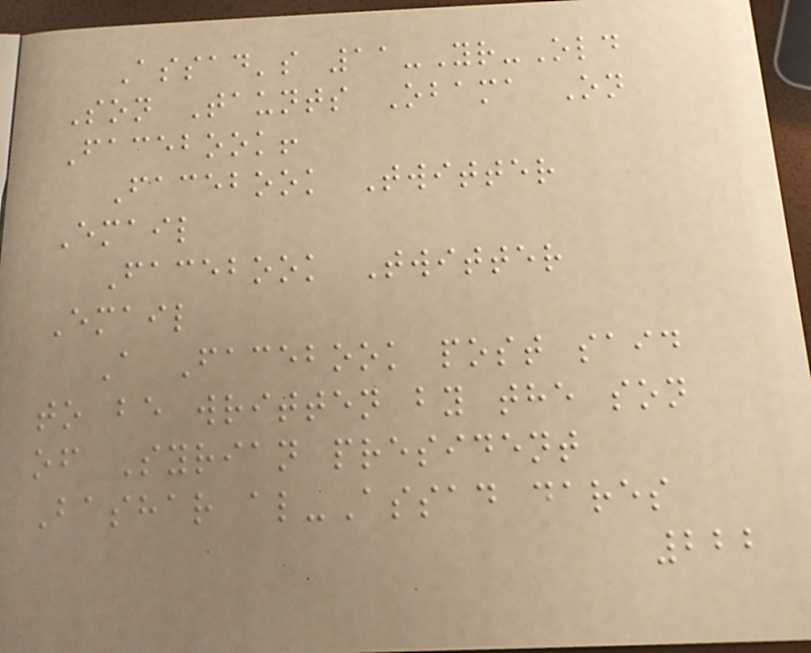Assad's 11-Yr-Old
Son Taunts Obama On
Facebook!
Facebook Twitter
Email
Facebook Twitter
Email
A Facebook post said
to be written by the son
of Syrian president
Bashar al-Assad dares
222
